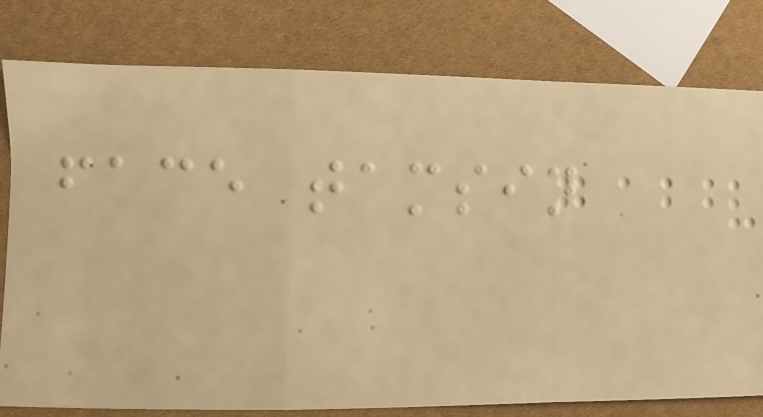face tamsin
